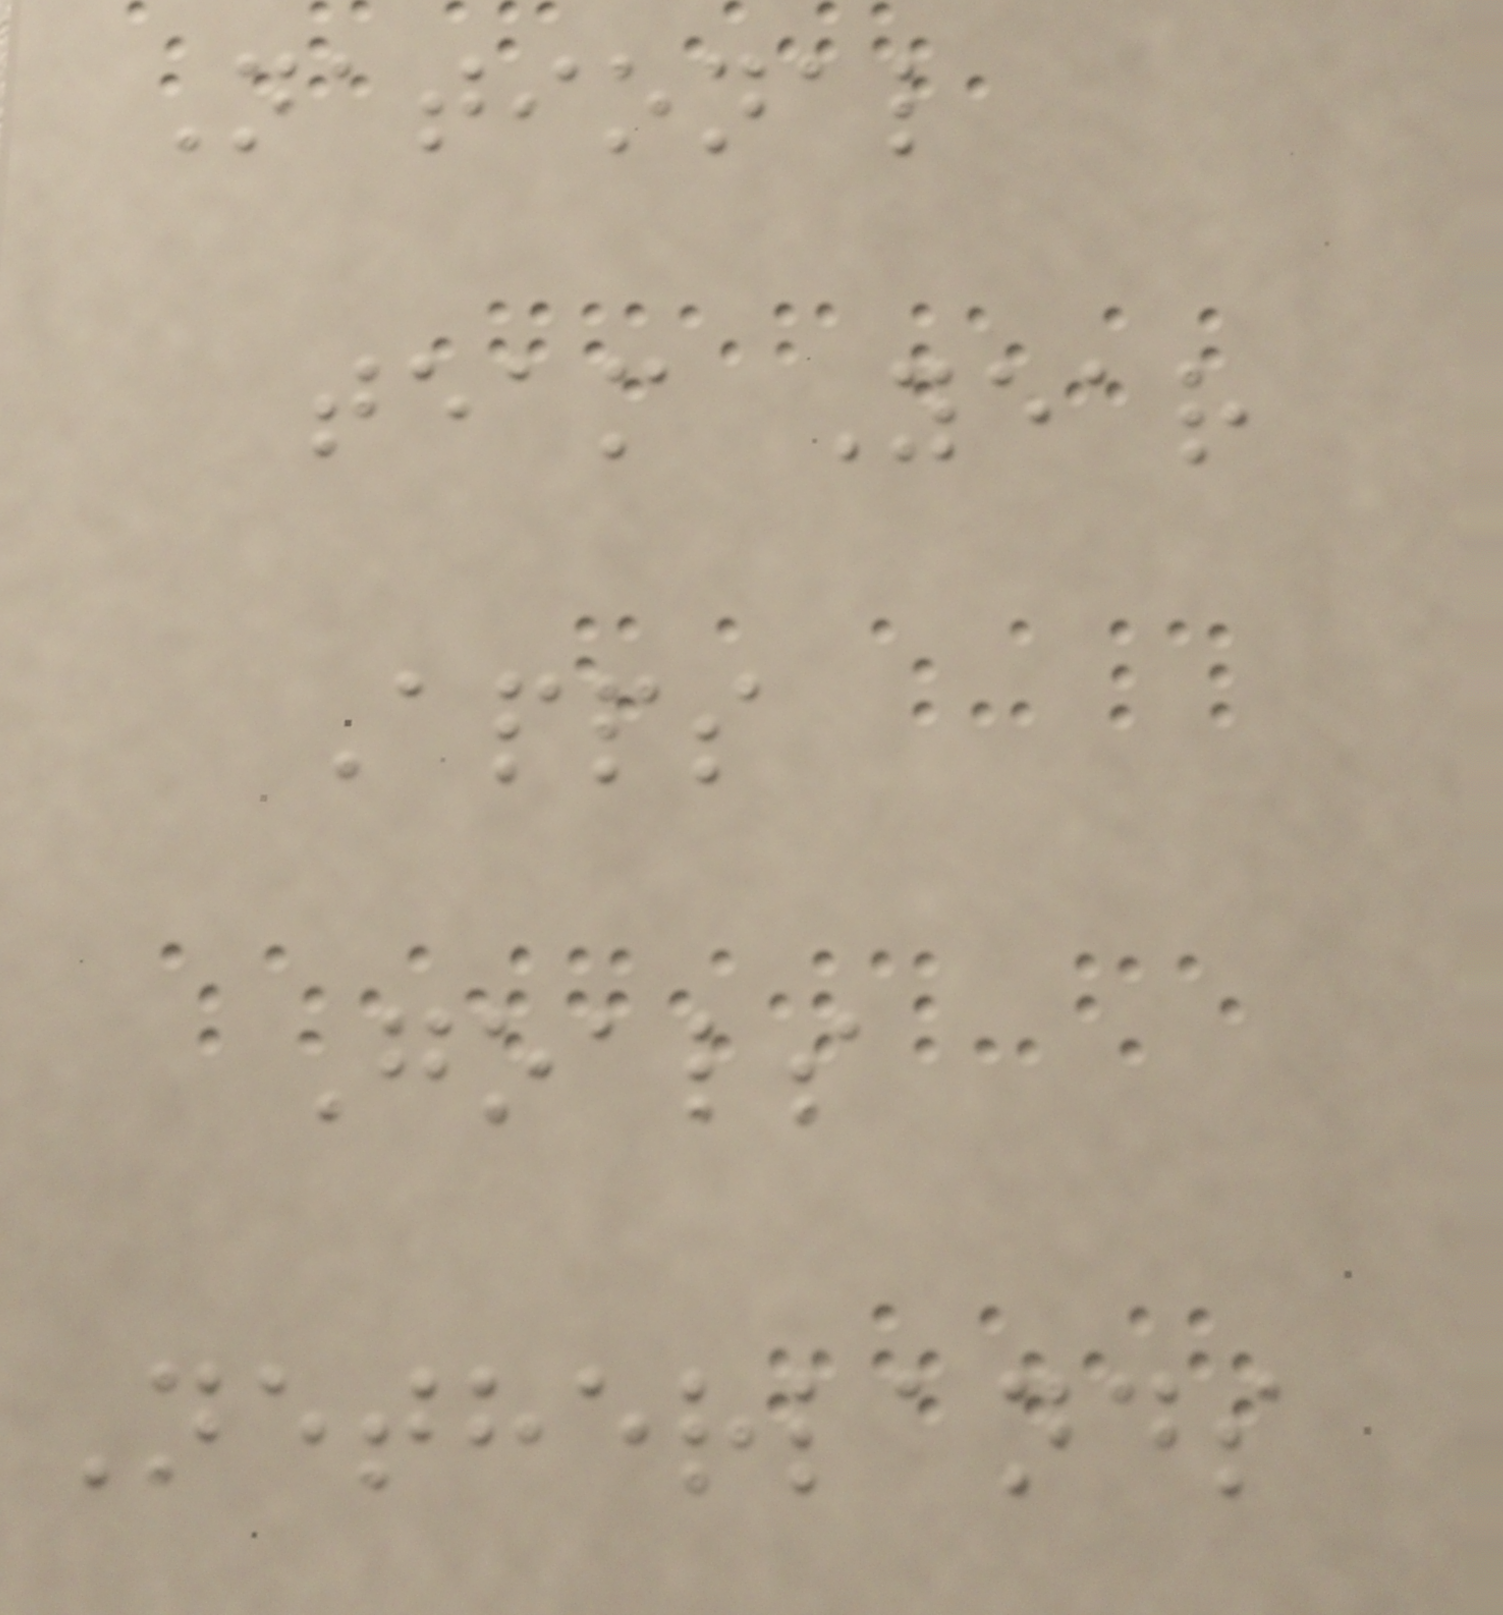National
team Year
Apps
Goals
Netherlands
